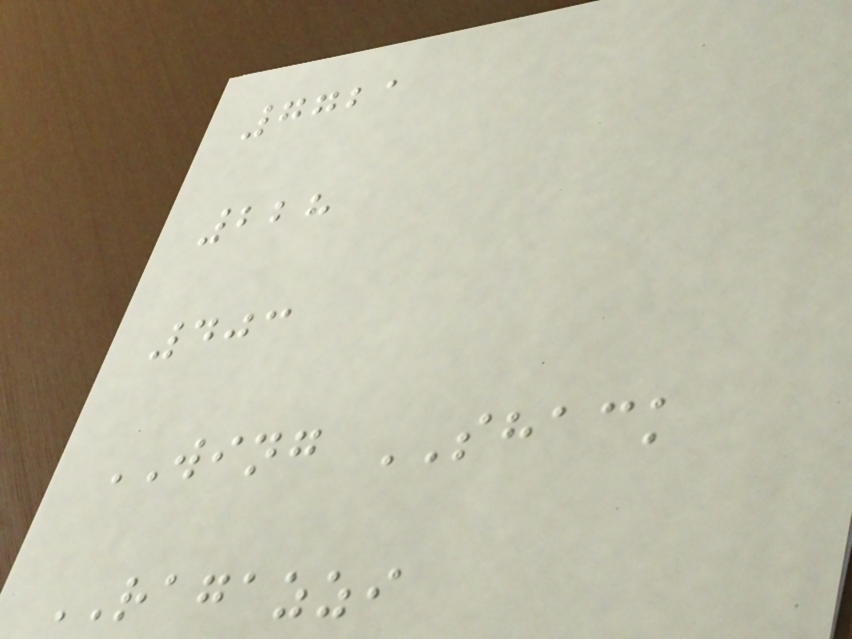7721
228
403
WING SHACK
RAGAZZI
